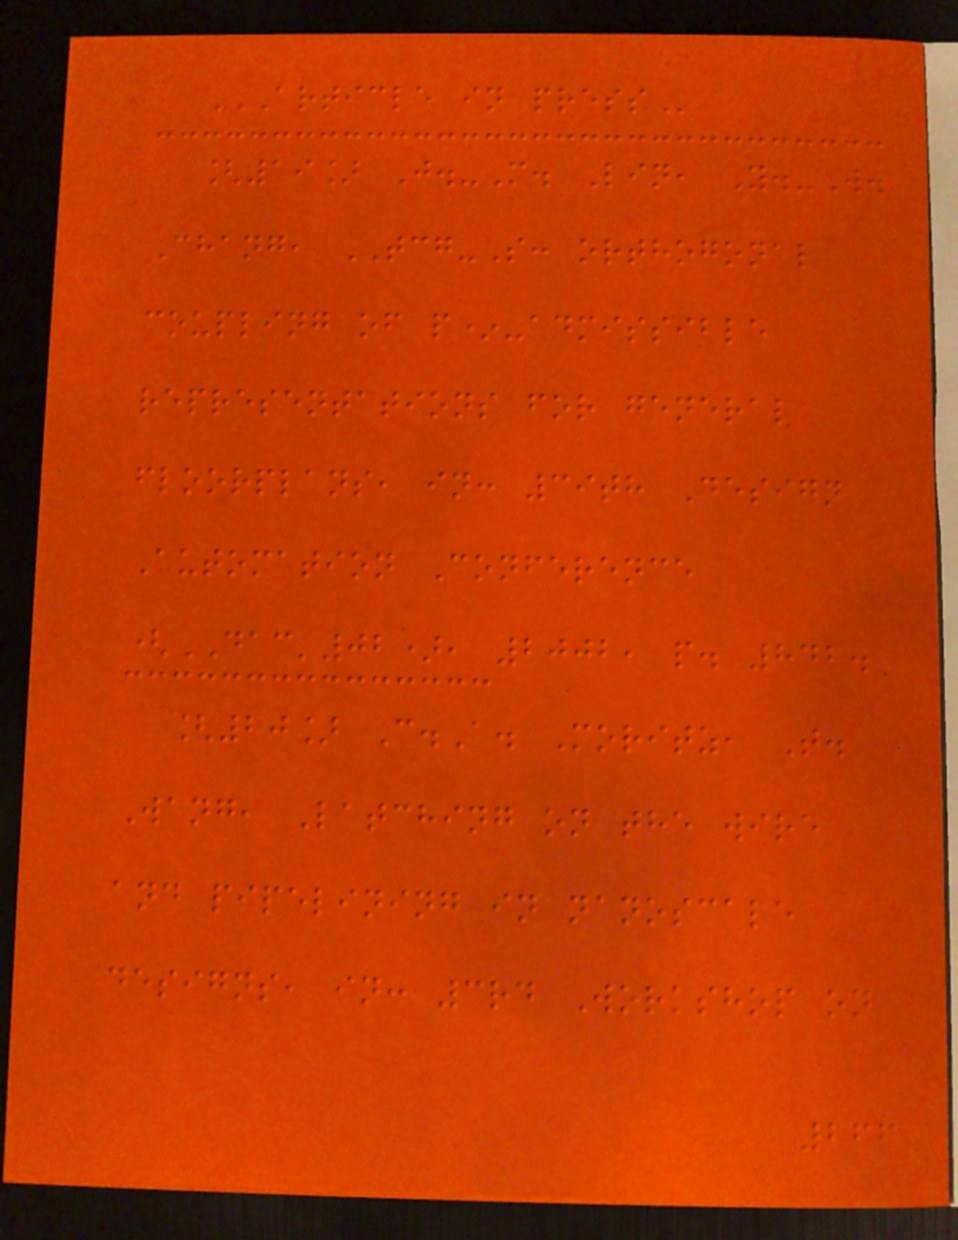ARTICLE IN PRESS
[19] J.-M. Lin, Y.-W.
Chang, TCG-S: orthogonal
coupling of p*-admissible
representations for general
floorplans, in: 39th Design
Automation Conference
(DAC'02), 2002, p. 842.
[20] C.A. Moritz, T.
Wang, Latching on the wire
and pipelining in nanoscale
designs, in: 3rd Workshop on
266
